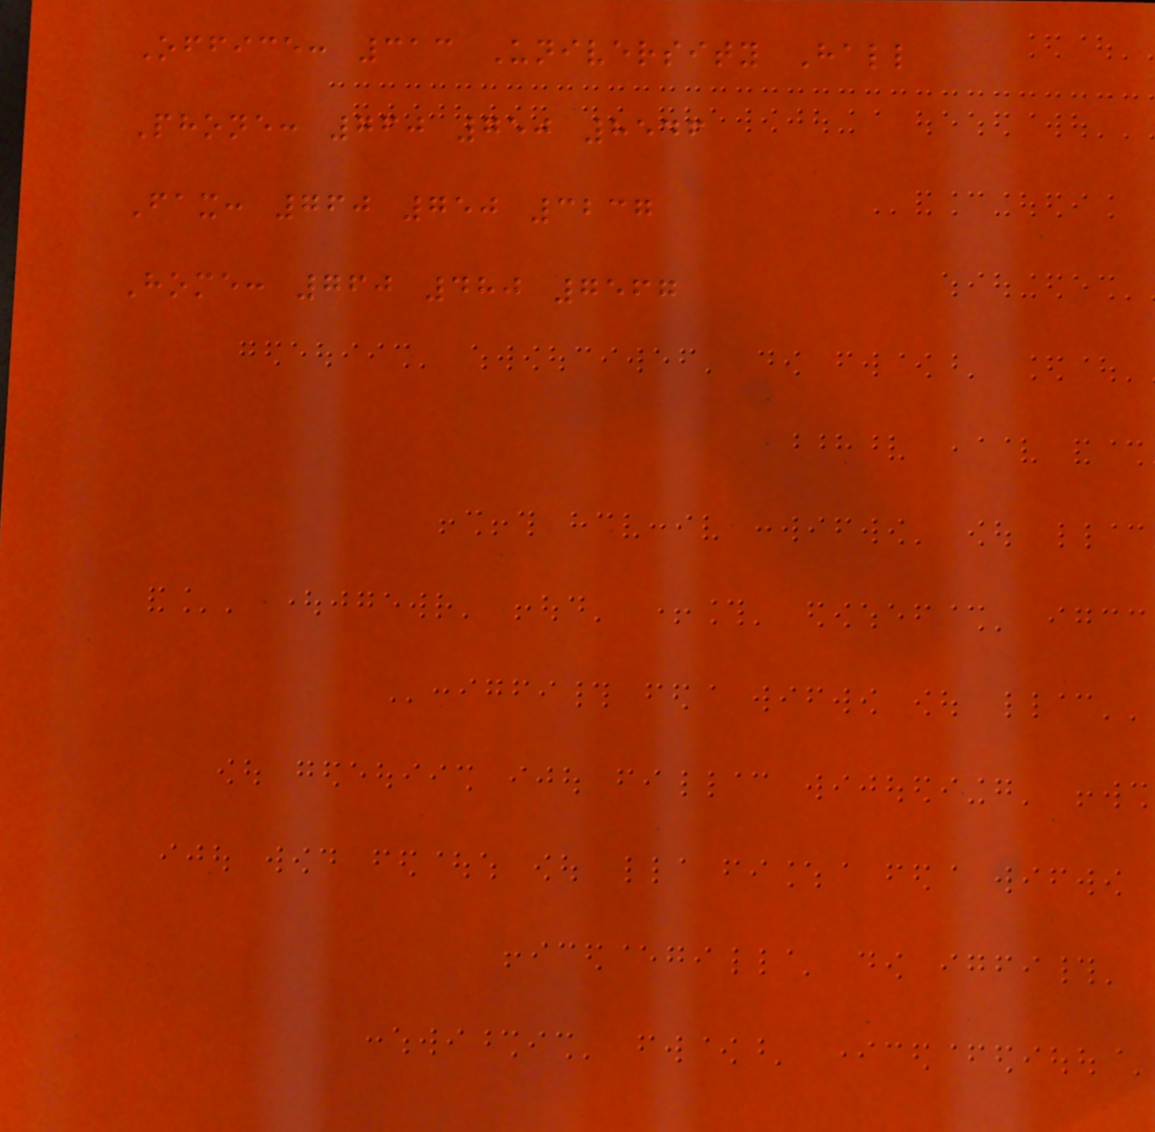Office: 313 University Hall
Phone: 760 750 8546
Fax: 760 750 3237
Home: 760 480 7567
